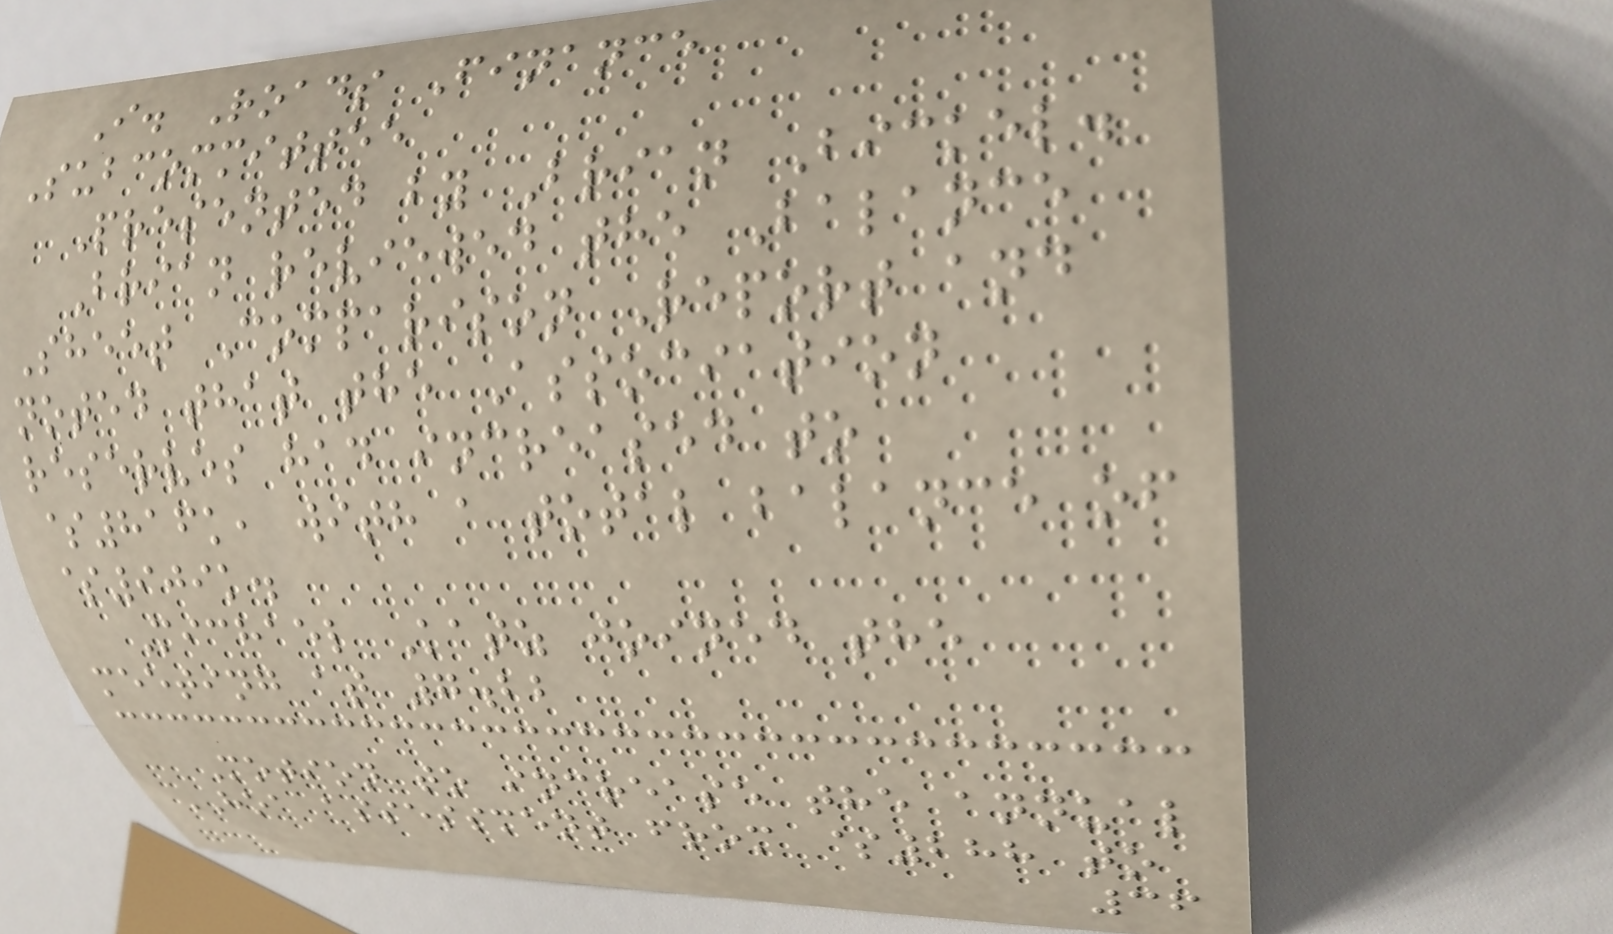I. Roads Finance
Subcommittee
Presented by Brian Bickel.
Brian reviewed the Balance
Sheet Comparison Report and
noted that the Association
reserves had increased to
$816k, with a total balance of
$909k.
Michael Katz joined the
meeting at 7.22
Motion to increase the annual
HOA assessment from $288 to
36
